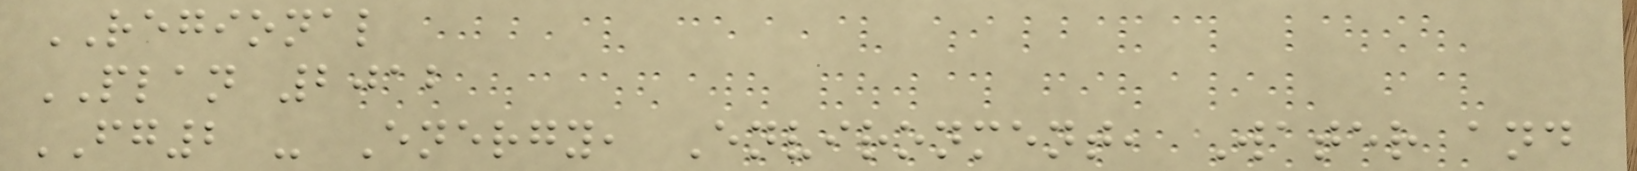REGIONAL
PLAN 2012
FG2 - Energy, Environment, Water and
